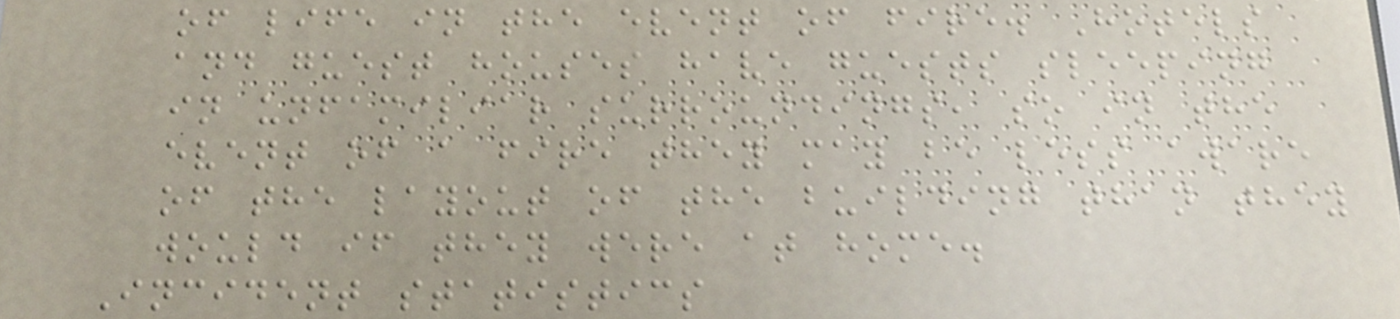of life in the event of fire. Hotels
and guest houses have guests sleeping
in unfamiliar surroundings, so in the
event of a fire they may be less aware
of the layout of the building than they
would if they were at home.
Incident statistics
